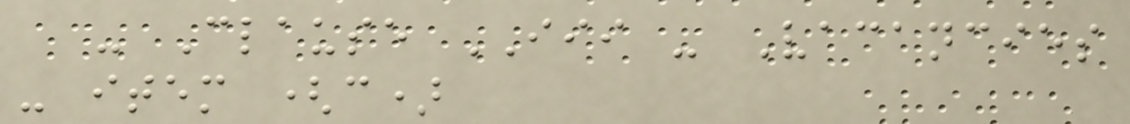- Clause III - Vacancies
- item (c)
